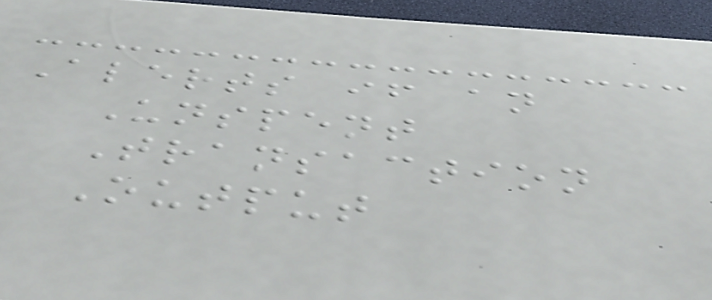Alerts if an
Unspent
Transaction
Output
